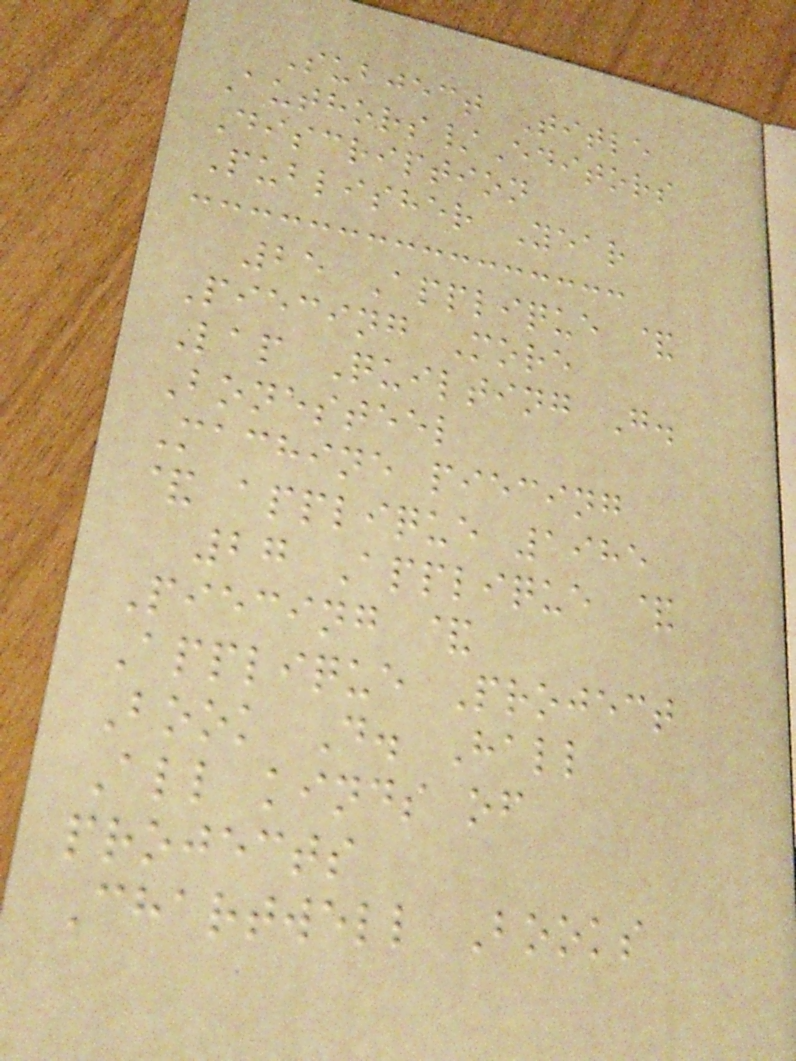Subject Title
Authors/Editors
Discription
Publisher Year
25 Applique &
Piecing More
Lap Quilting G.
Bonesteel
Machine piecing
& applique 1985
27 Applique &
Piecing &
Applique Project
Book D. Hall
All kinds of
projects
Chartwell Books
